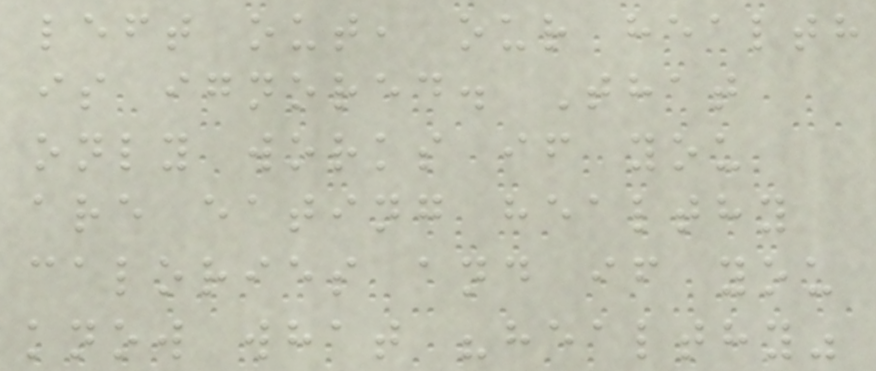left out, our health
is ignored. That
only works if you
are eating healthy
calories and if you
know what "healthy"
